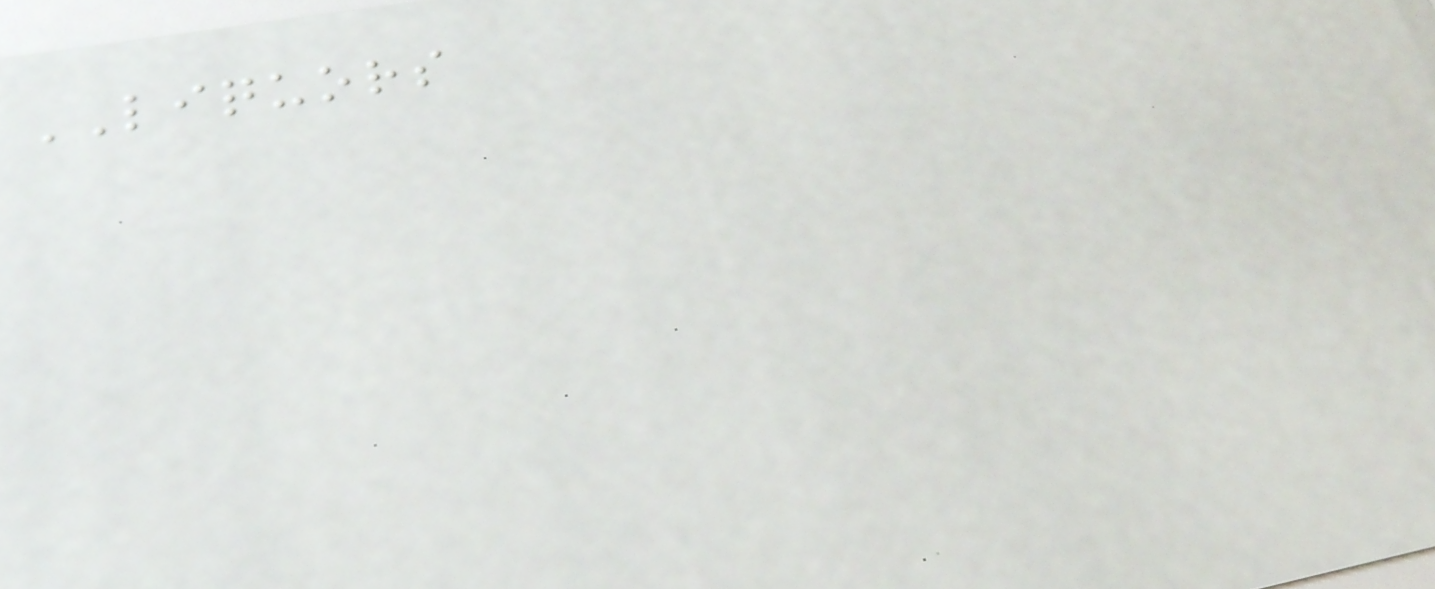LIQUORS
